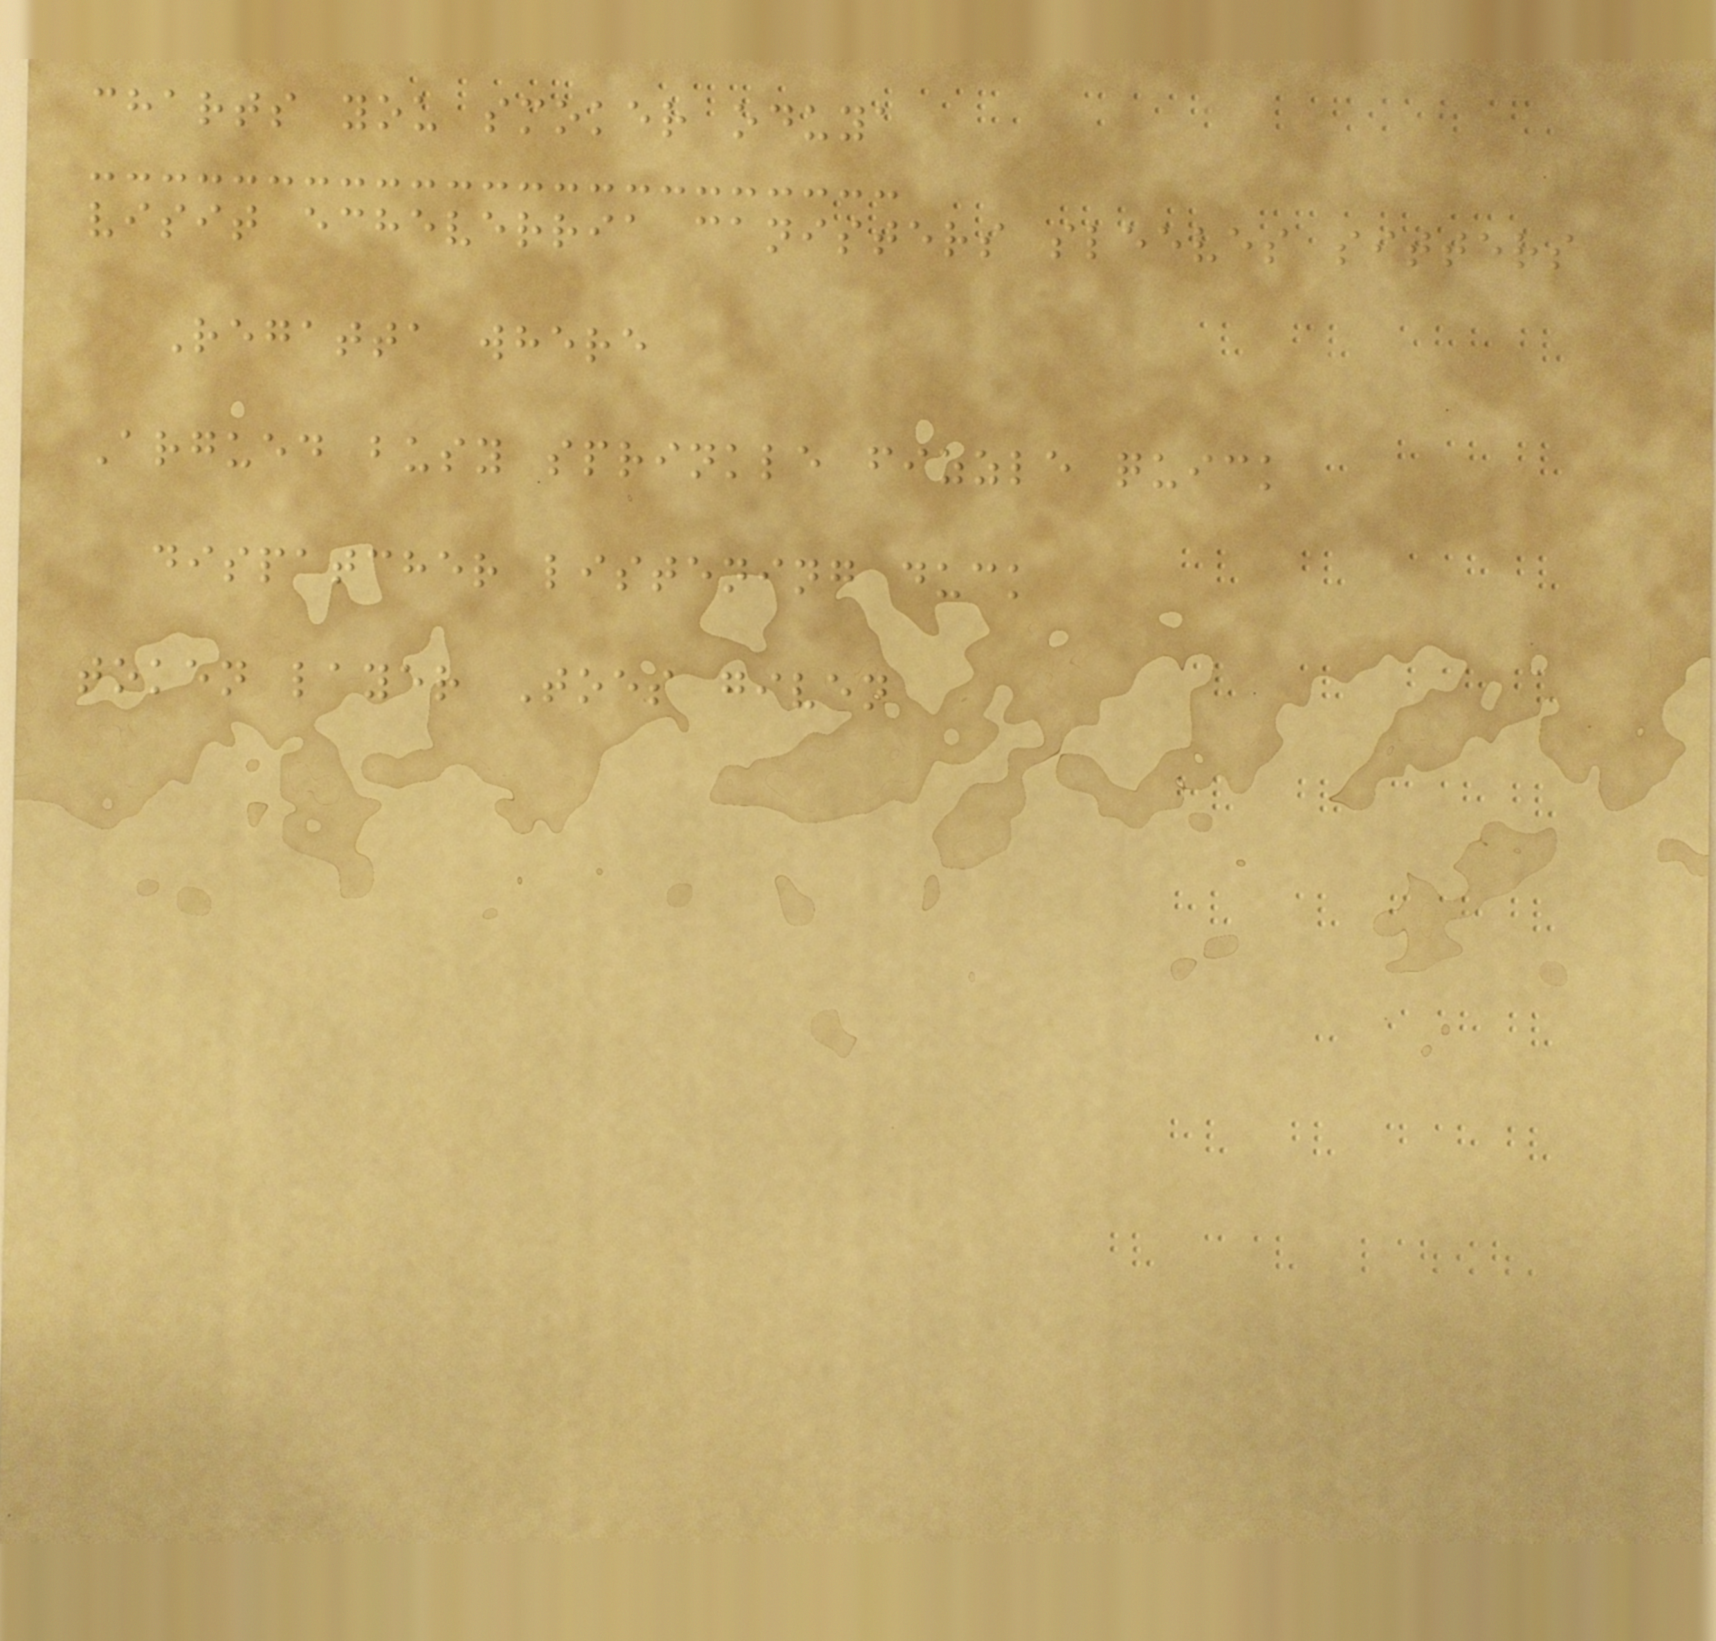charts you smoker oduya
visit echeverria canisters sleeves sitters
Regatta where
Argued busy sprinkle fizzle quick
dispatcher listening duck
token layer Toes given
